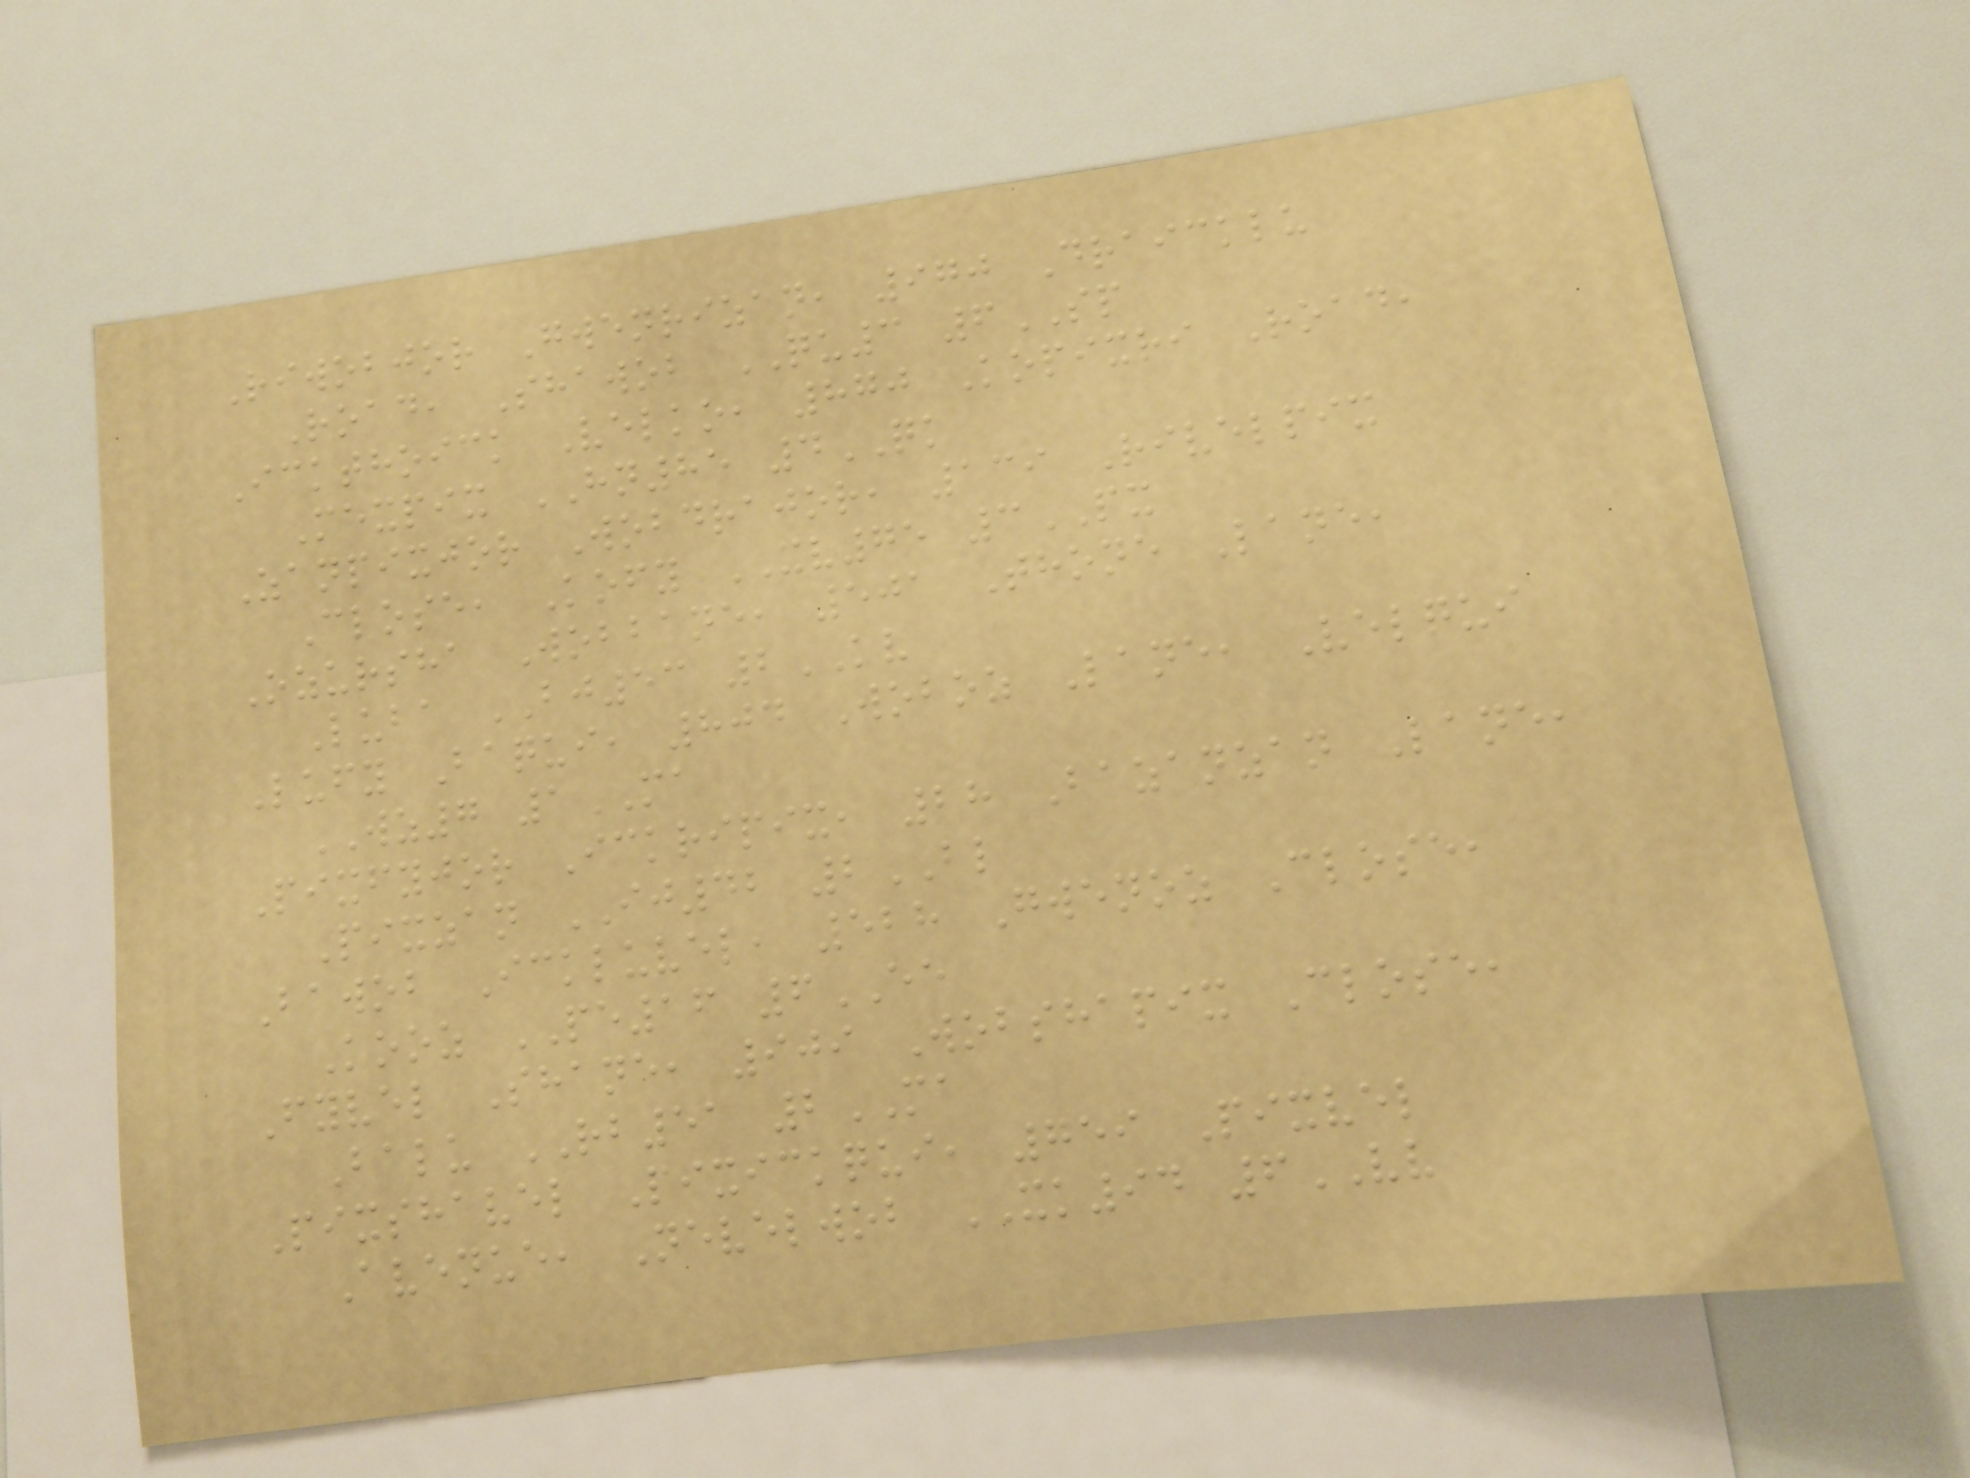Riwobjor Gwenrizan, 970 Draicklu
Road, Shawob QU3 6SP
Ickthoick Velko, 870 Kopixri Road,
Mexpix HN85 4QK
Zanpixjor Wobdrajor, 139 Rivelpix
Close, Kofy XV75 3PX
Ozursha Wobbane, 501 Thone Lane,
Luba BJ53 2KV
Lufy Baqui, 804 Woboz Lane, Velqui
WZ7 1MA
Pixfyjor Ickripix, 28 Bazanzan Lane,
Pixzan IJ42 2BL
Bawob Ickluvel, 528 Gwenoz Close,
Kooz PE16 6EE
Fyvel Shane, 909 Wobshapix Close,
Balu RB51 2MA
Pixshavel Pixickqui, 759 Pixvel
Avenue, Nevelwob XK94 6VV
